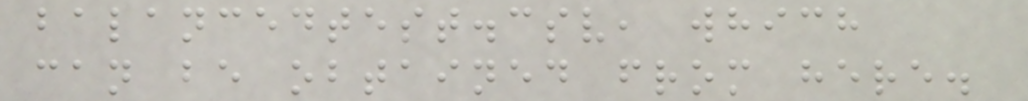balancedtest.csv, which
can be obtained from here.
